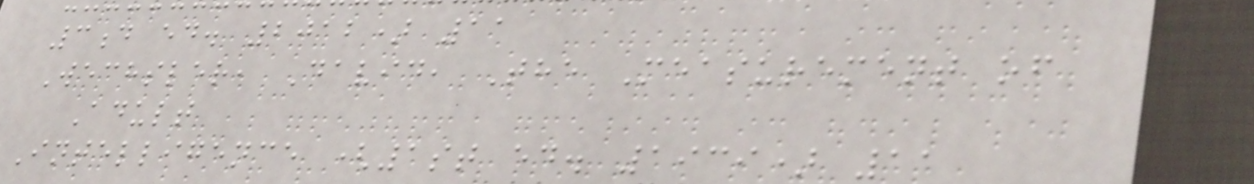3d ed. 2012) 11
Wechsler, David, The Measurement of
Adult
Intelligence (1st ed. 1939) 11
